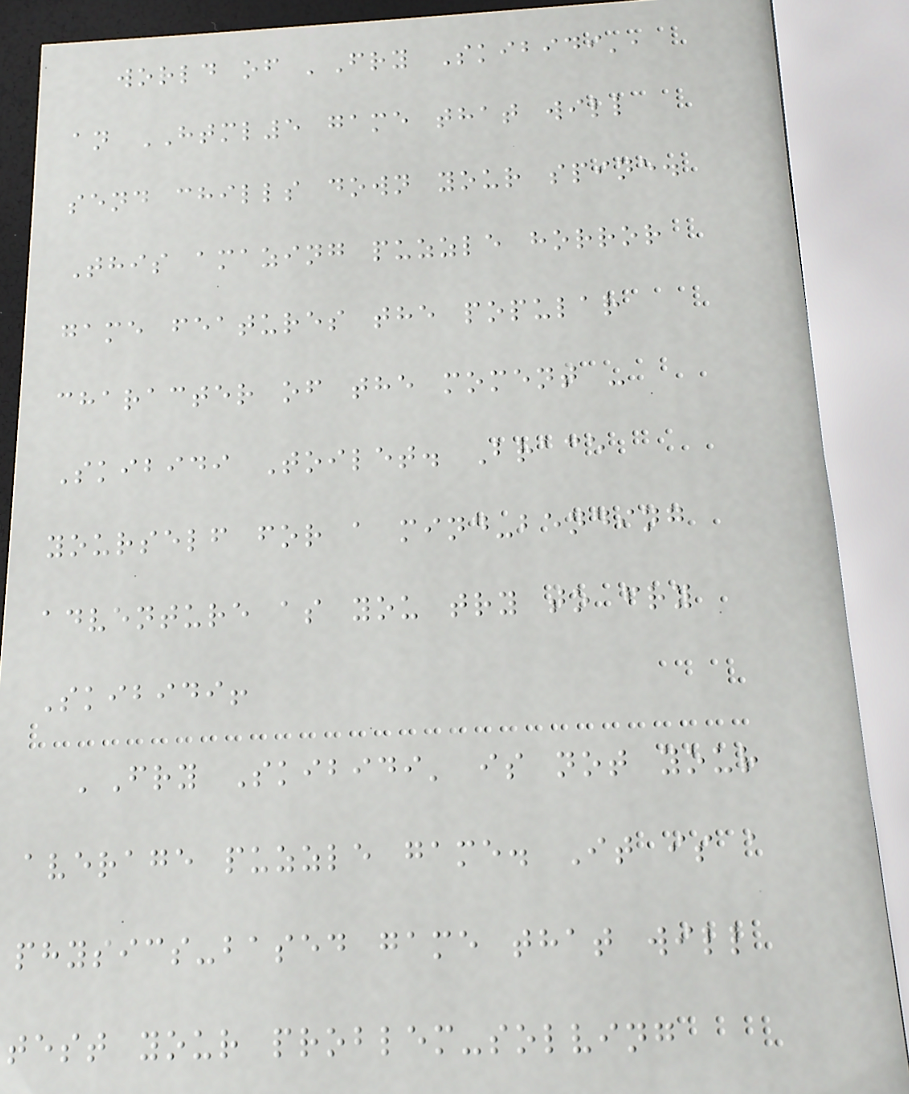world of 'Fry Skibidi',
an HTML5 game that will
send chills down your spine.
This amazing puzzle horror
game features the popular
character of the moment -
Skibidi Toilet. Brace
yourself for a mind-bending
adventure as you try to fry
Skibidi!
'Fry Skibidi' is not your
average puzzle game. It is a
physics-based game that will
test your problem-solving
